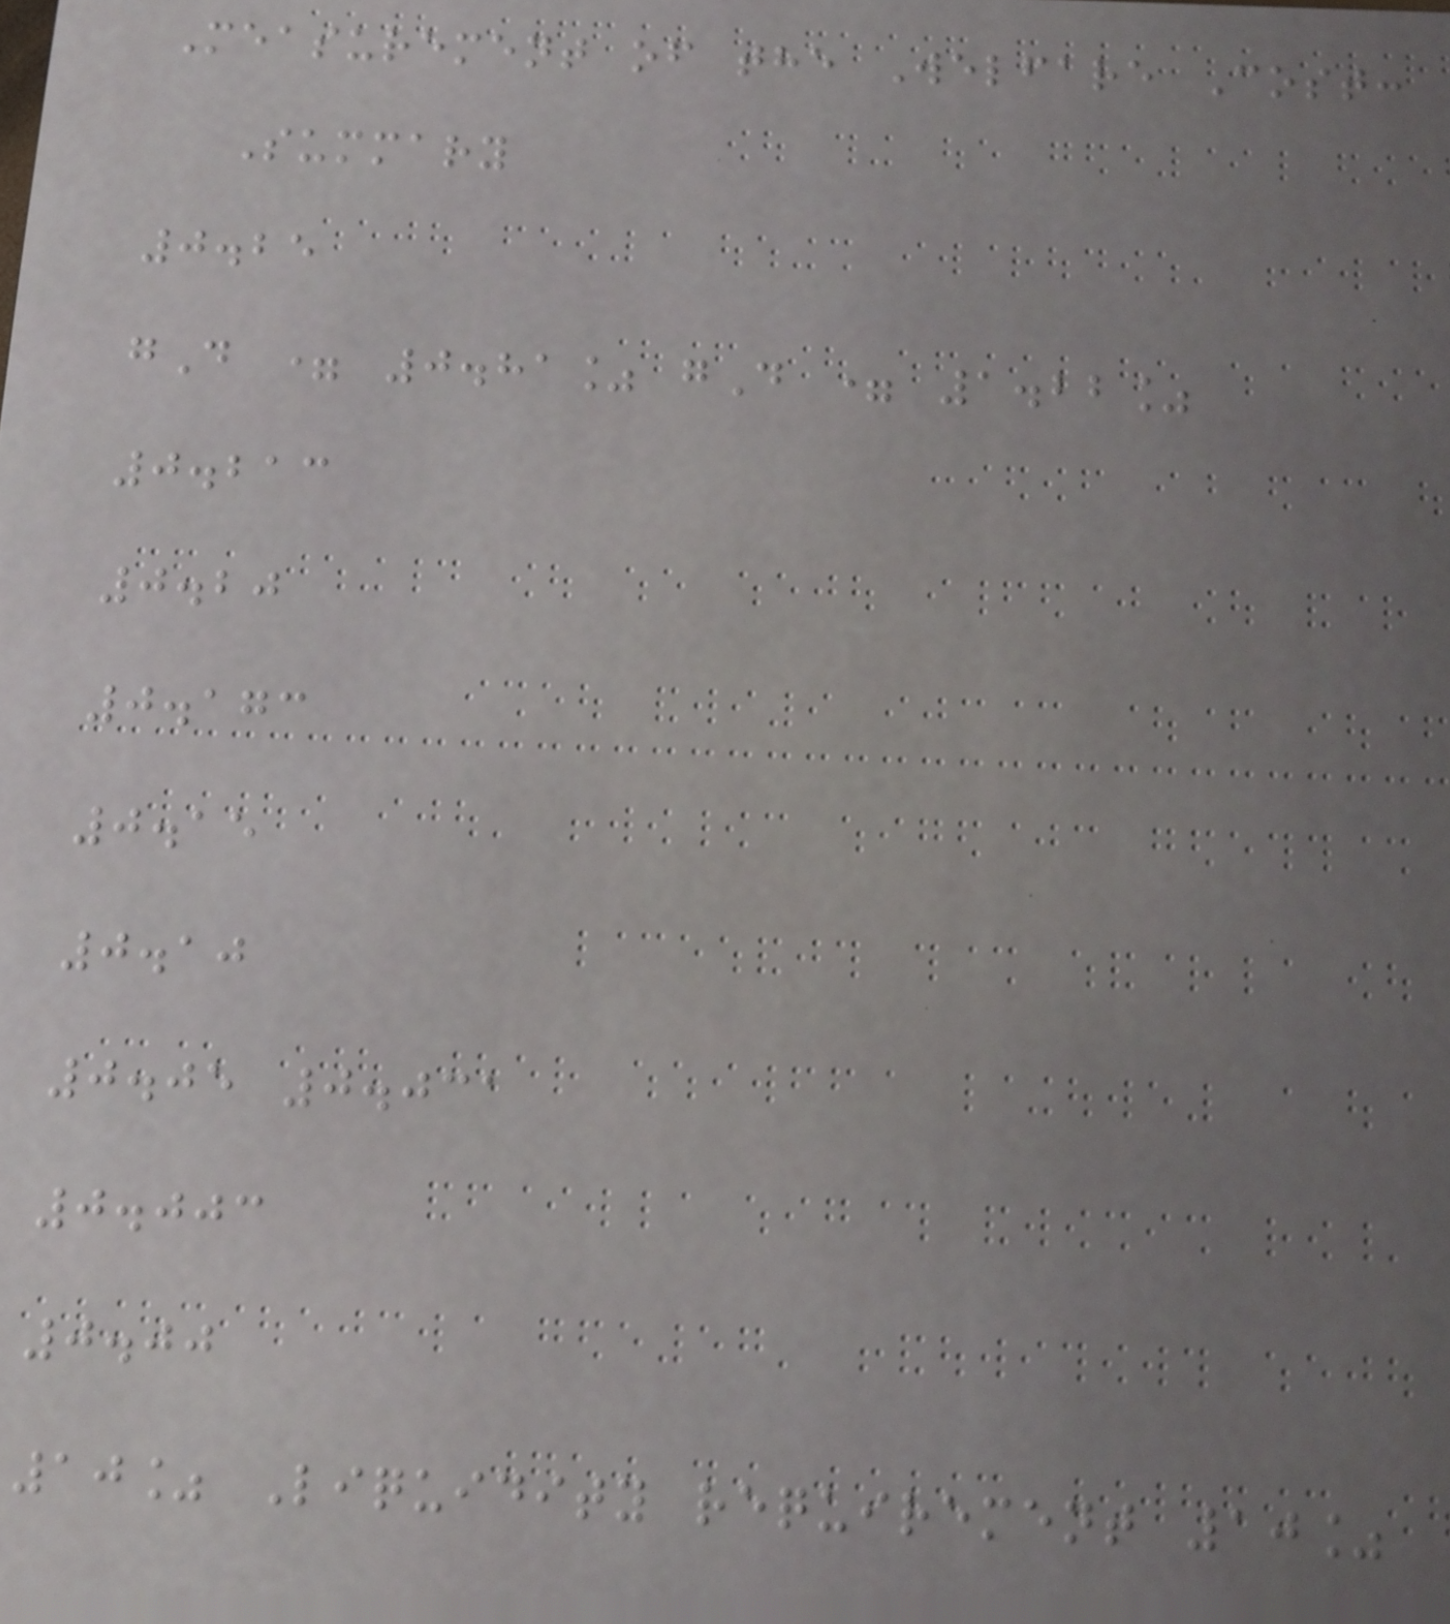Measurement of the Welfare Cost:
Summary
0.25
gD = 0.81% gD = 1.22%
0.213
0.20
0.173
0.15
0.10
0.05 0.031
0.003
0.00
10% Liquidity requirement 10%
